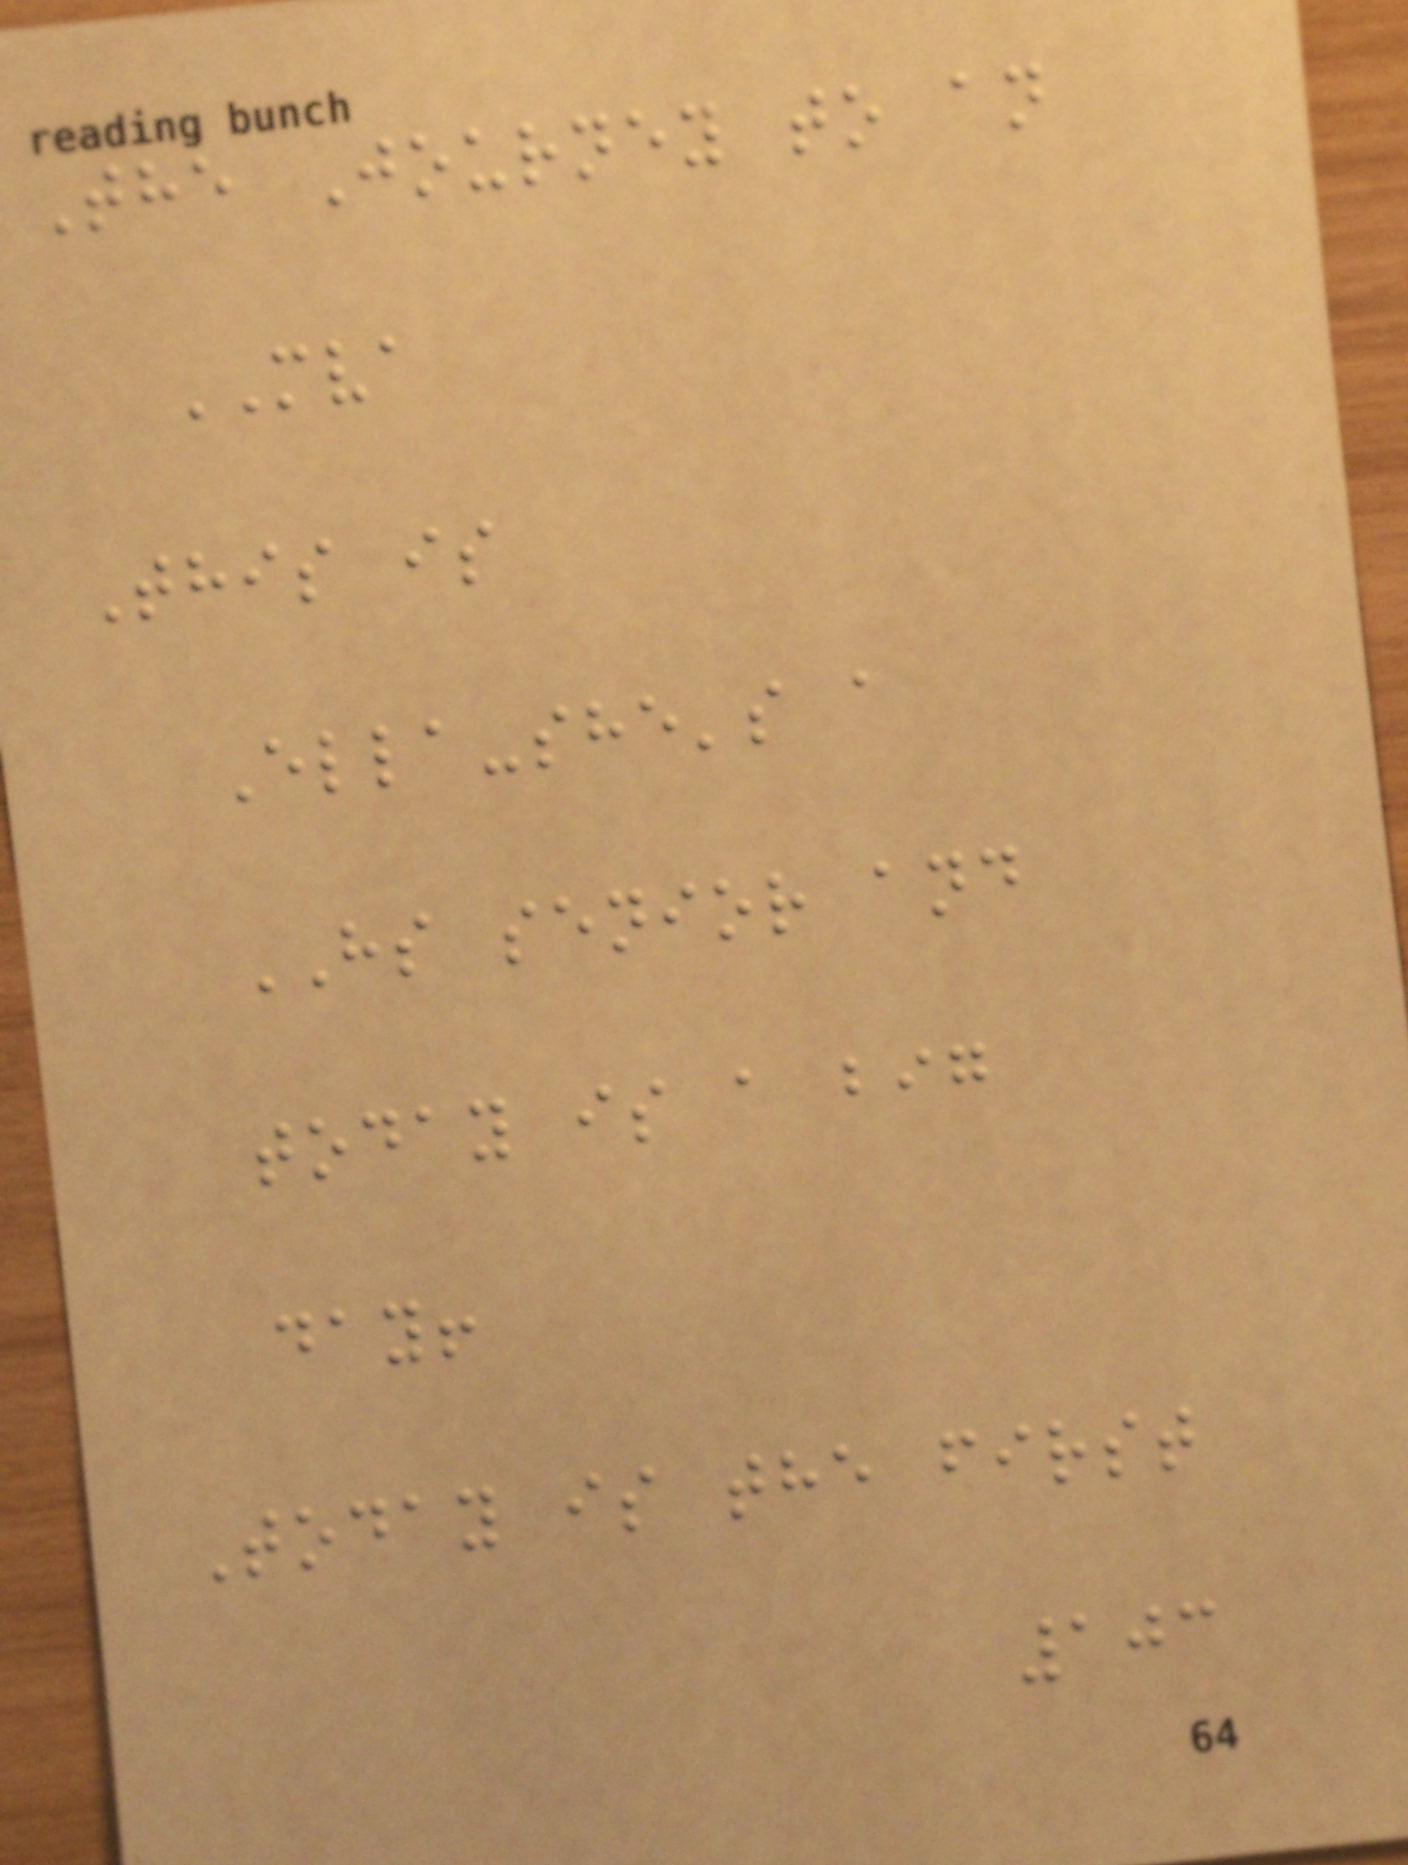The Journey to an
MVA
This is
Ella-she's a
HS senior and
today is a big
day!
Today is the first
103
